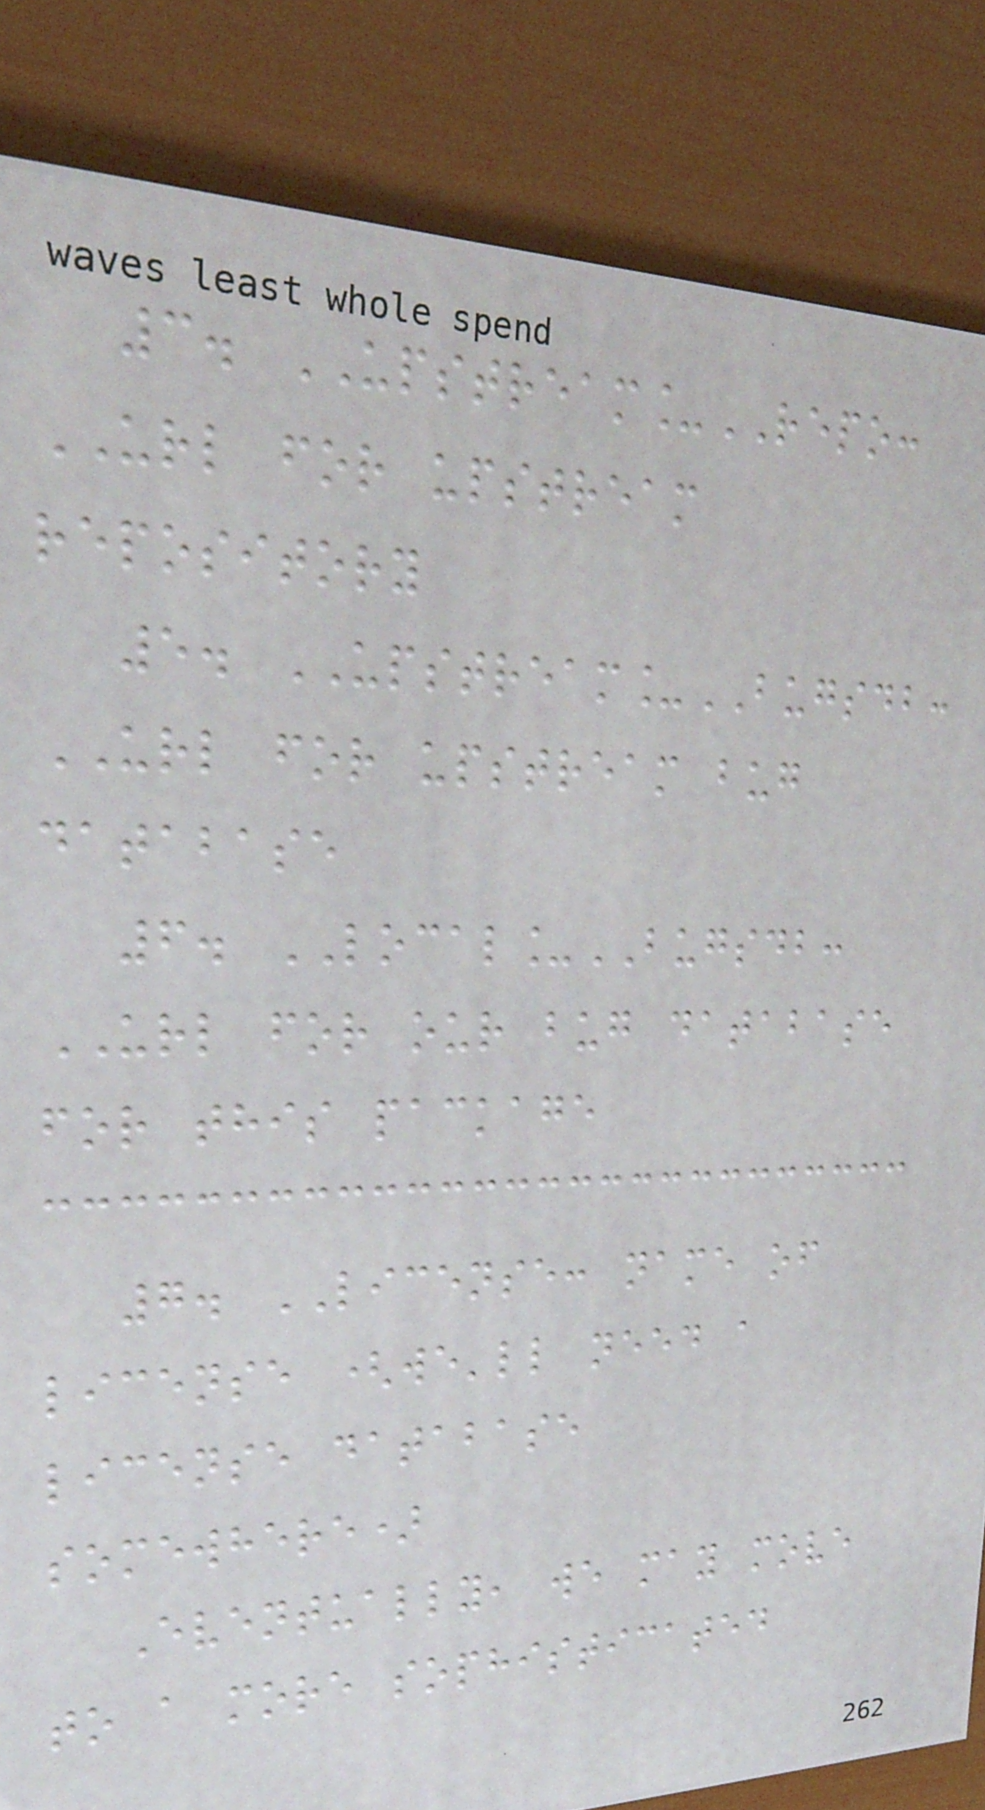3. UPSTREAM_REPO:
URL for upstream
repository
5. UPSTREAM_BUGSDB:
URL for upstream bug
database
6. LOCAL_BUGSDB:
URL for our bug database
for this package
7. LICENSE: name of
license (we'll need a
license database
somewhere)
Eventually, we may move
to a more sophisticated
